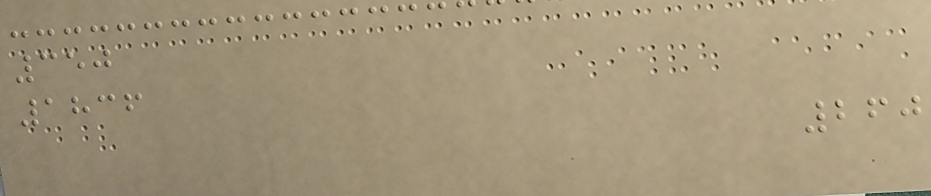350
1836
260
